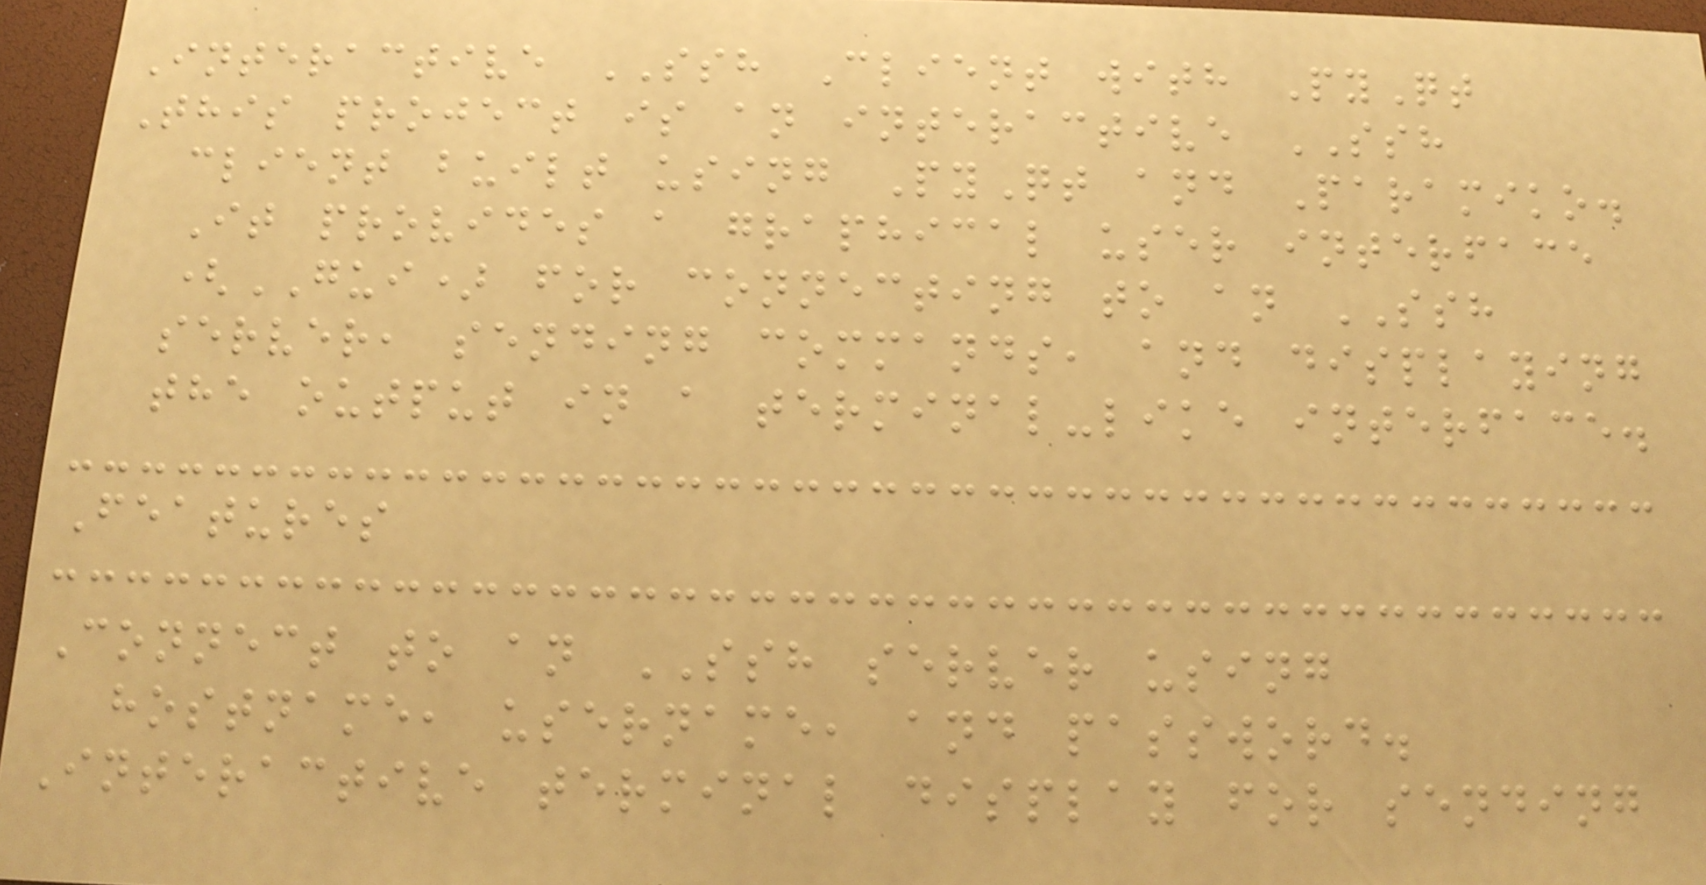Interactive SSH Client with PyQt
This project is an interactive SSH
client built using PyQt and Paramiko.
It provides a graphical user interface
(GUI) for connecting to an SSH
server, sending commands, and displaying
the output in a terminal-like interface.
Features
Connect to an SSH server using
hostname, username, and password.
Interactive terminal display for sending
